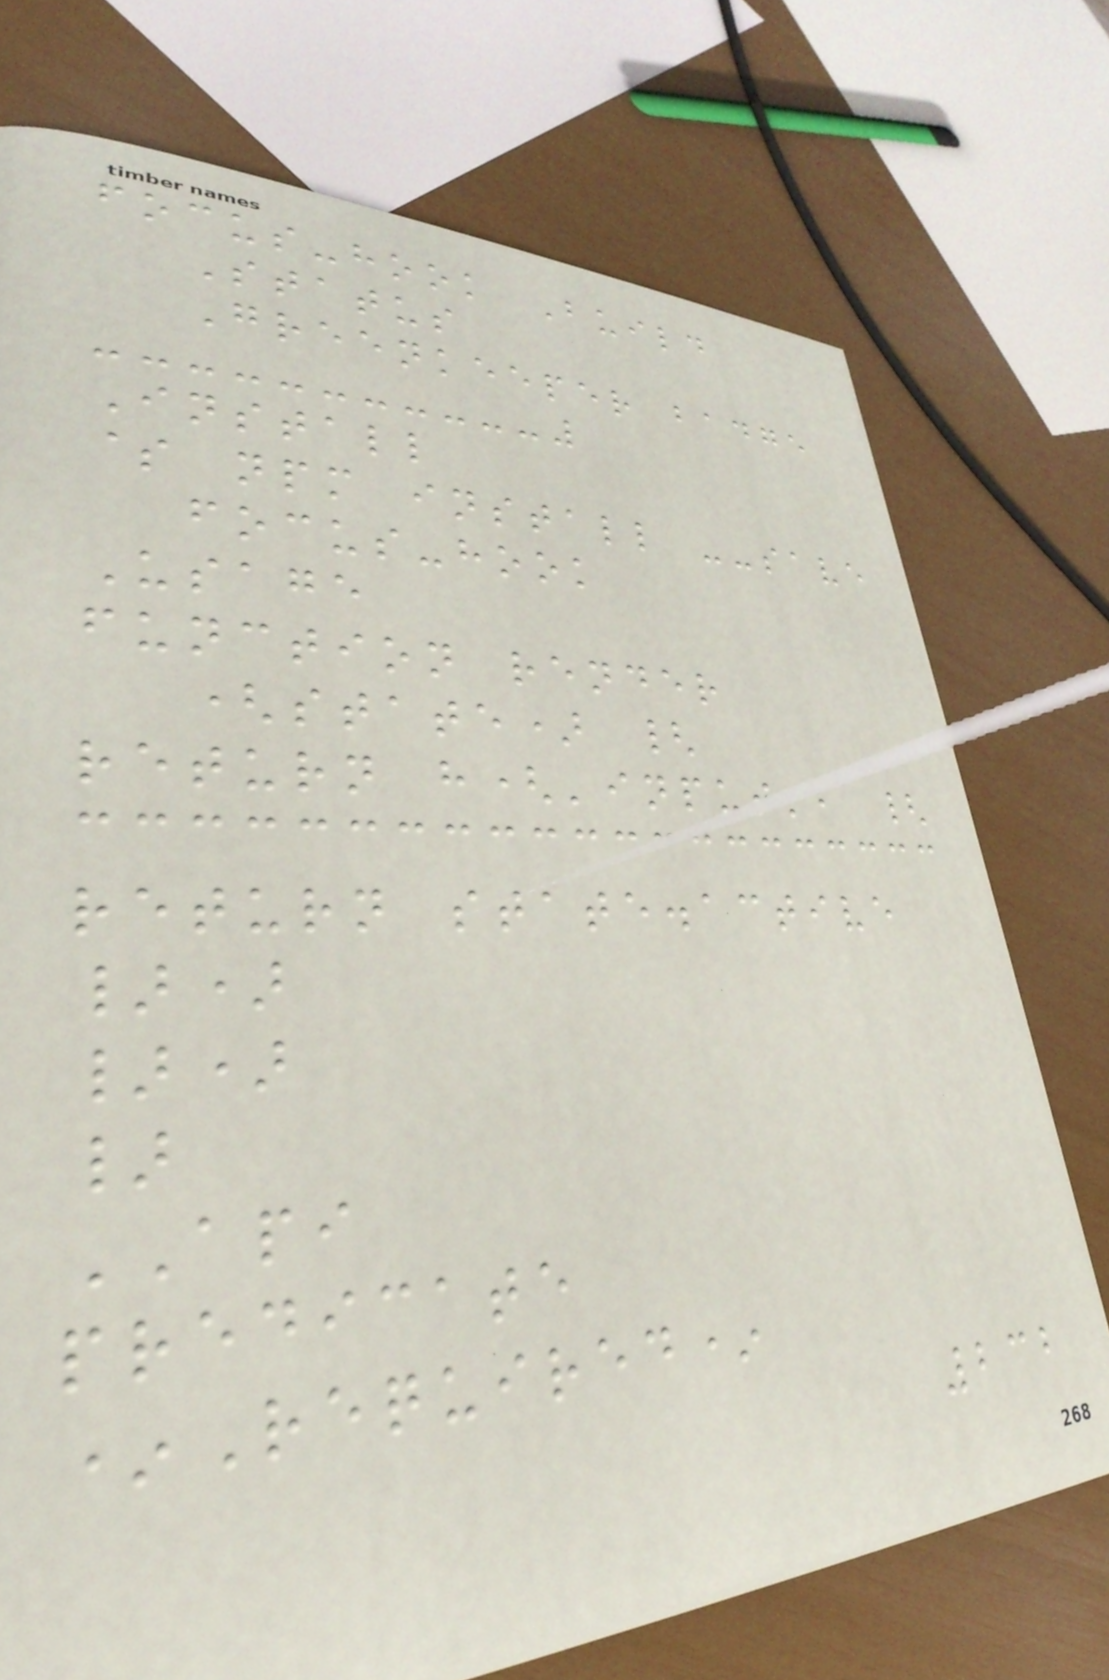focus-hook Build
Status
Greenkeeper badge
Install
$ npm install --save
focus-hook
Usage
function render
(state) {
return h('input', {
return state.active
})
})
}
API
predicate
*Required*
232
